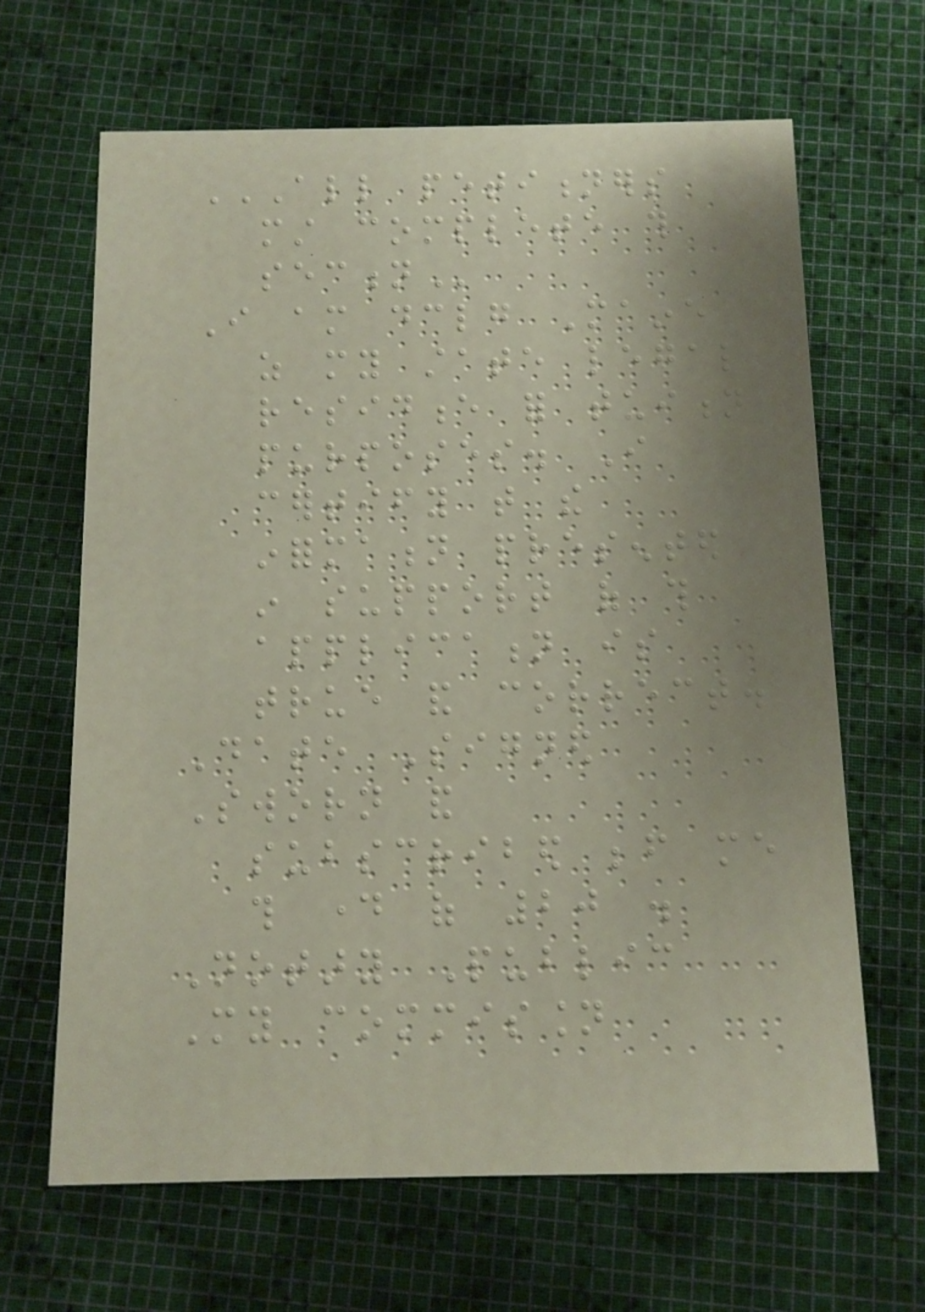ALL PETITIONERS
MUST COMPLETE THIS
SECTION
I am declaring Maine
as my state legal
residence for tuition
purposes. I
certify that the
information presented
in support of this
application is
true and correct.
Date Signed
Sworn and
subscribed before me
this day of 20 .
Notary Public
My commission
